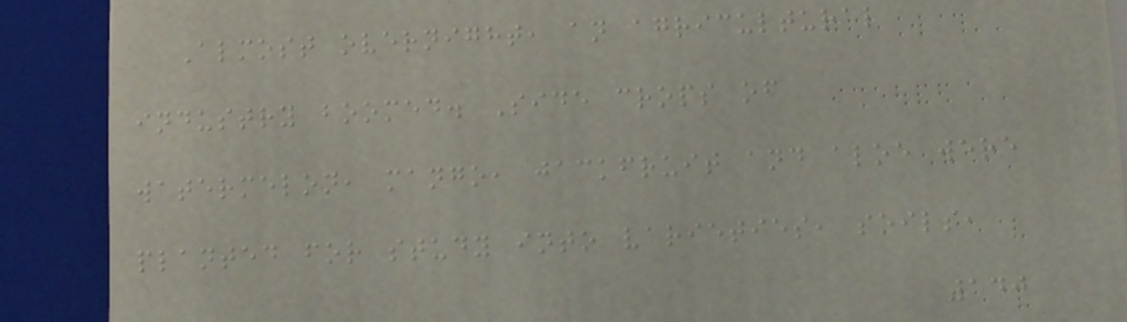Almost overnight, an agricultural
industry boomed. Side crops of
watermelon, mango, jackfruit and aloe were
planted for study into varieties, soils,
140
